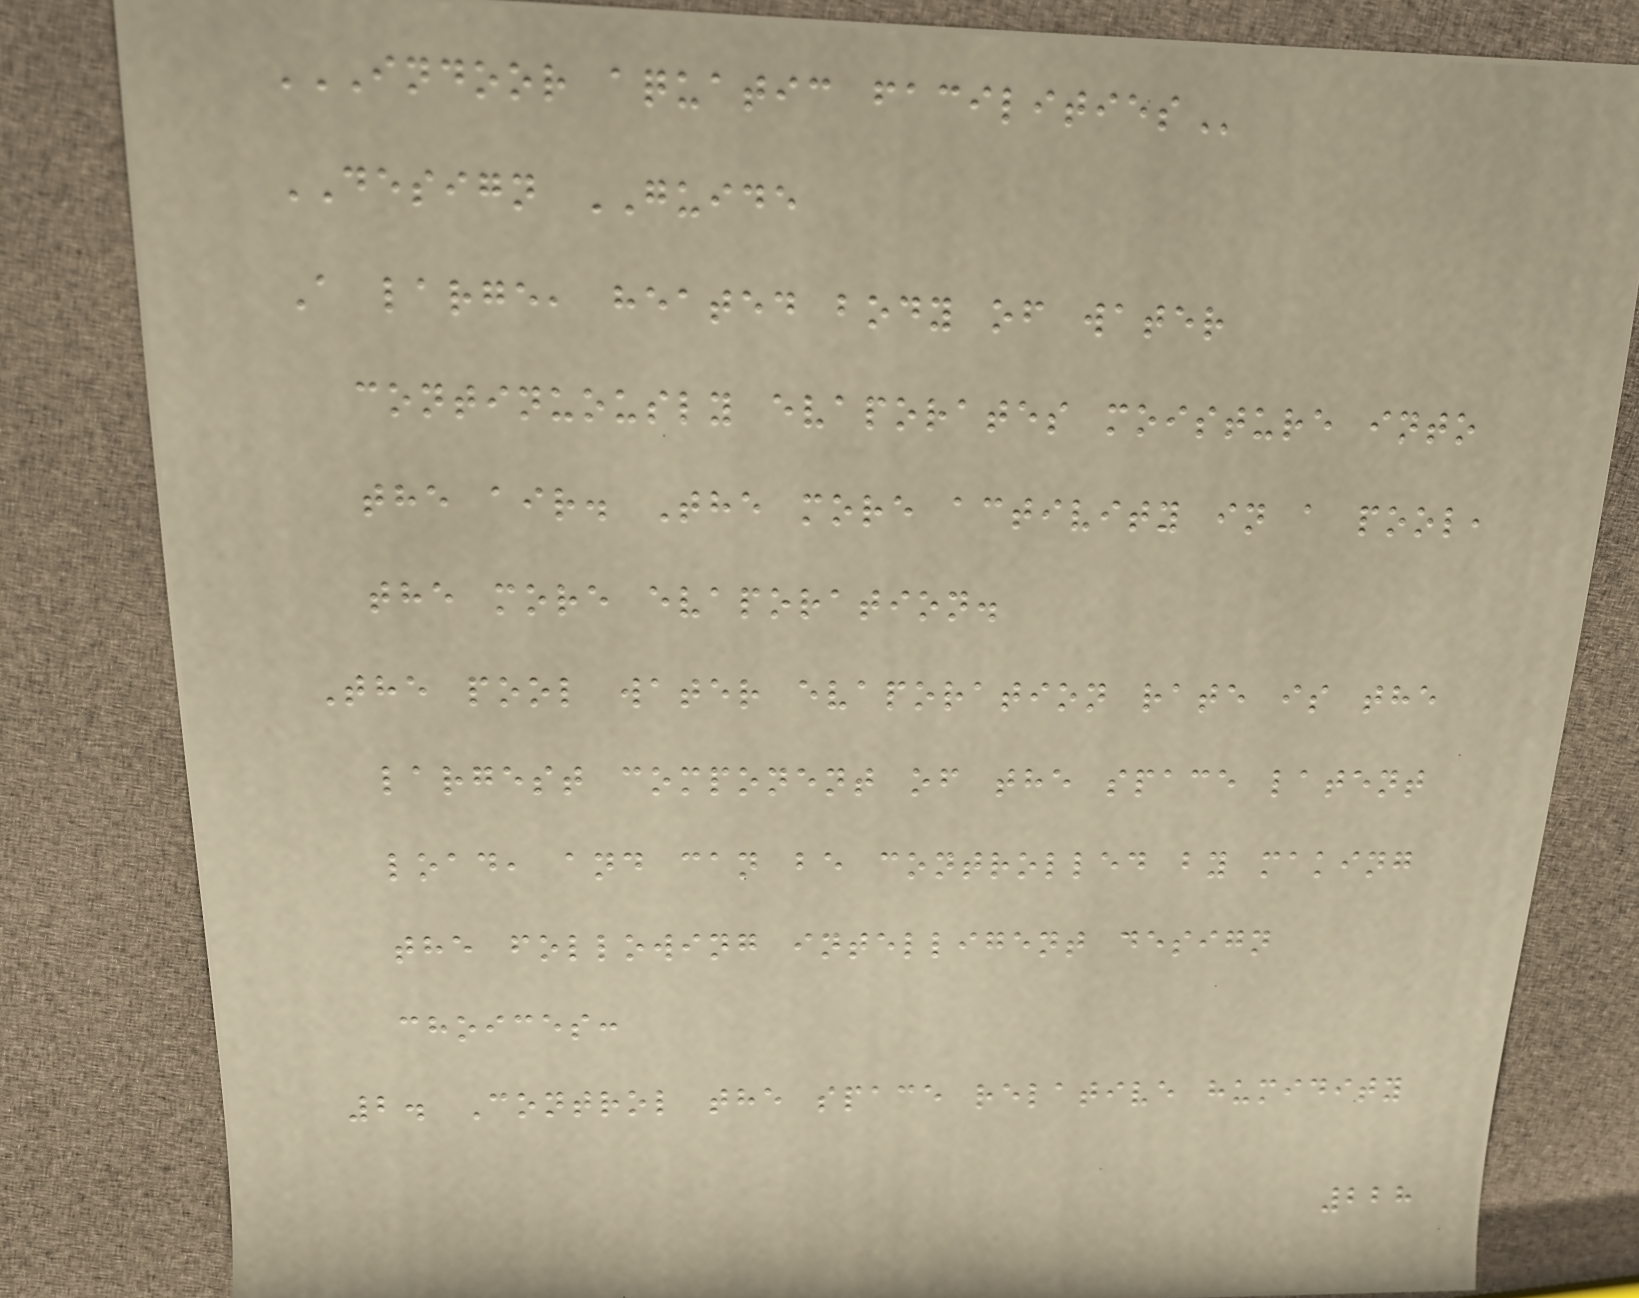INDOOR AQUATIC FACILITIES
DESIGN GUIDE
A large, heated body of water
continuously evaporates moisture into
the air. The more activity in a pool,
the more evaporation.
The pool water evaporation rate is the
largest component of the space latent
load, and can be controlled by making
the following intelligent design
choices:
2. Control the space relative humidity
228
